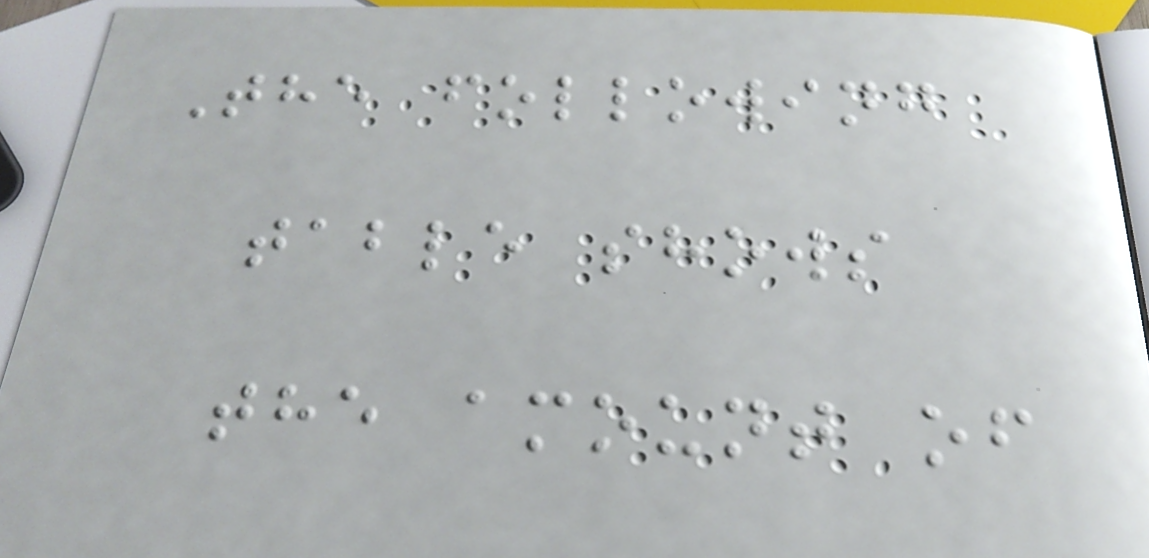The following
table shows
the amount of
